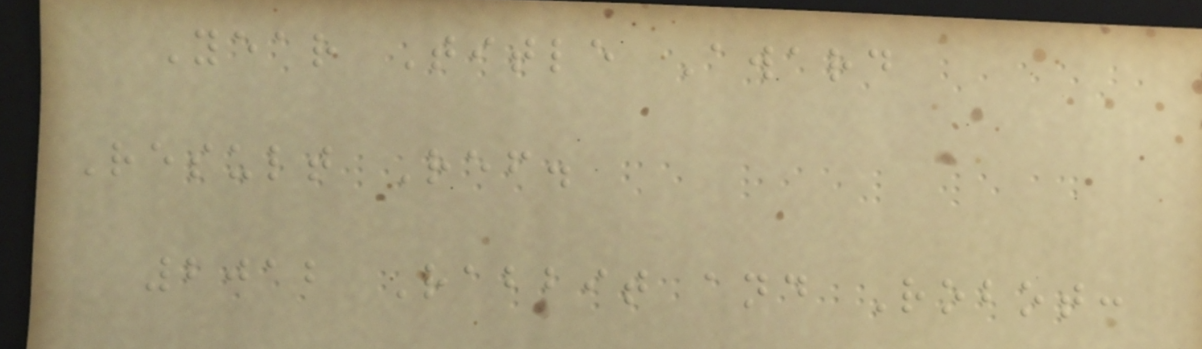Year Title Award
Result Ref.
2012 Rabbit and Robot:
